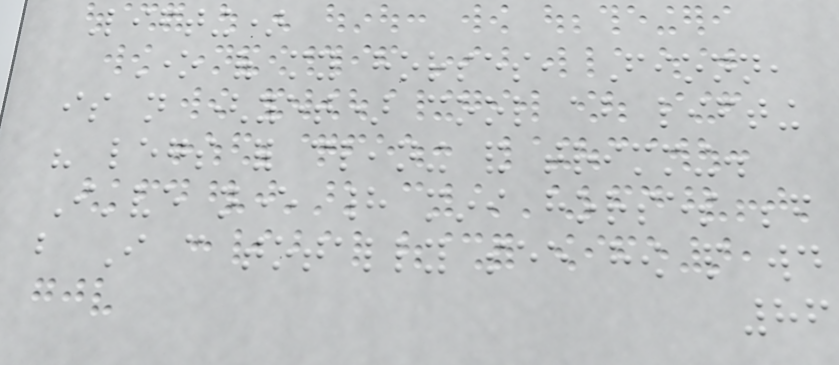Lifting)
One of my horses, Fionn,
is not (yet) cool about lifting
his legs for cleaning and trimming.
I've never had mini horses before
but I can totally see how people would
86
